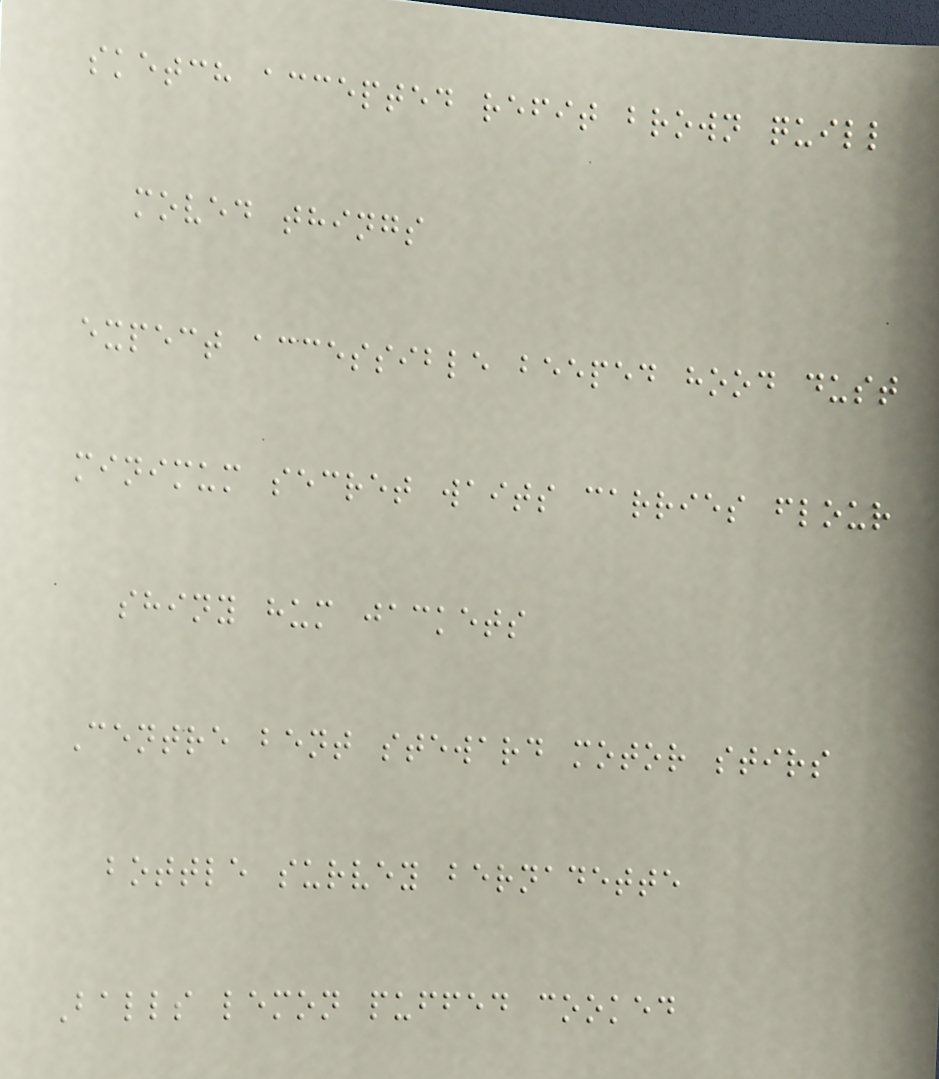sketch accepted refit brown quill
moved things
expect accessible beeped hood dust
minimum secret waits carries flour
shiny hum jackets
Centre bent steward motor stirs
bottle survey bernadette
Balls lemon puffed cooked
